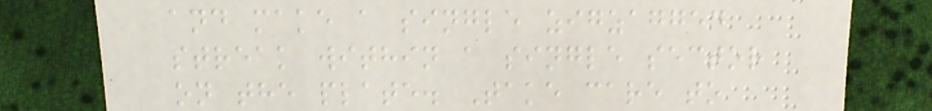and make a single zigzagged
streak within a single sector
on the plate. Take care to
